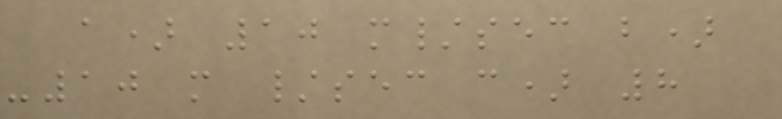a) 10 m/sec b)
-10 m /sec c) 8
